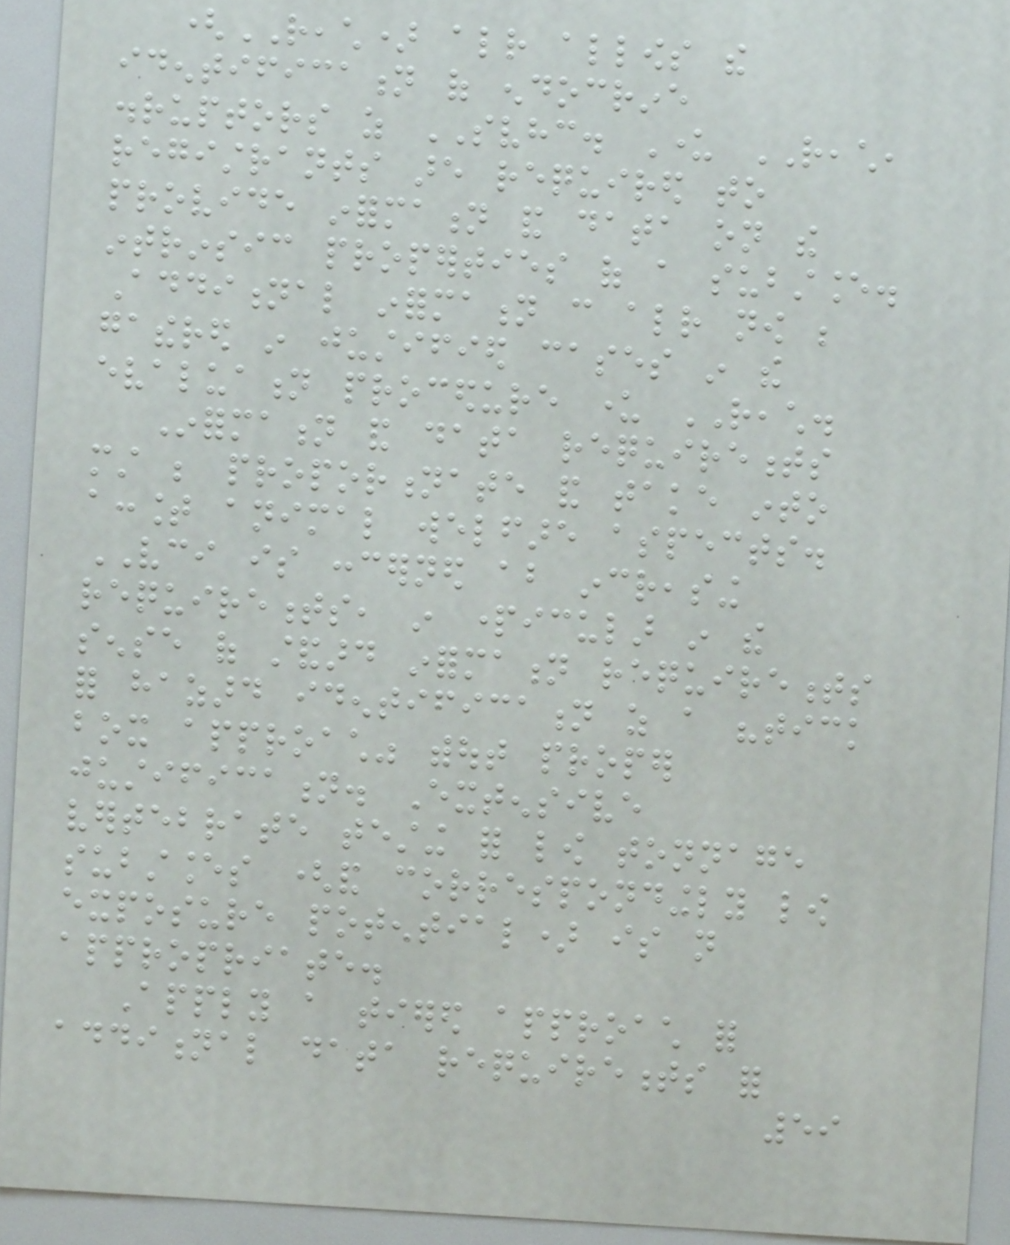(REACH) already allows the
identification of endocrine
disruptors as SVHC. Under REACH,
registrants are required to
provide information and data on the
intrinsic properties of a substance.
Additional information can already now be
gathered in justified cases in the
evaluation procedure under REACH.
Information and data requirements
must be proportionate and take into
account animal welfare aspects.
VCI is concerned about increasing
requirements, in particular in the
sense of standard information requirements
for hazard identification as a "tick
box approach" without proper
justification. Extensive
vertebrate testing for low tonnage
substances (and correspondingly low
exposure potential) is not
appropriate.
Apply a tiered approach for
additional data requirements for
59
